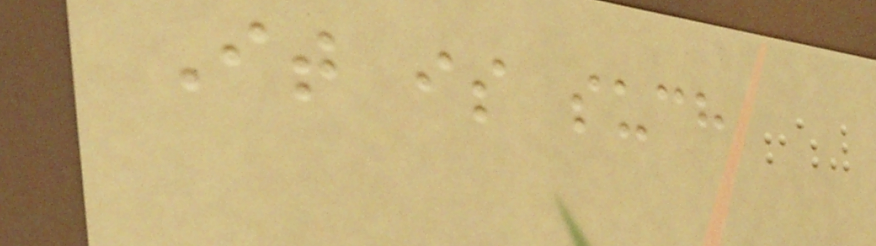It is such
